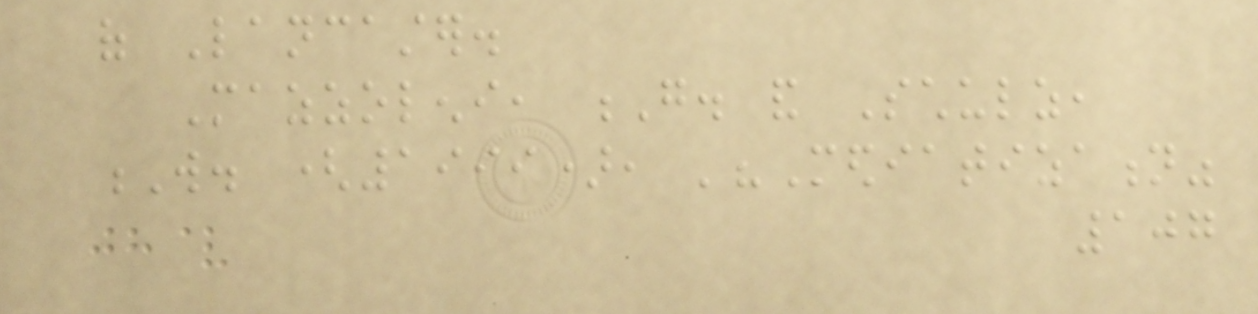of Lancaster.
Mazzoleni, G. and Schulz,
W. (1999), '"Mediatization"
107
